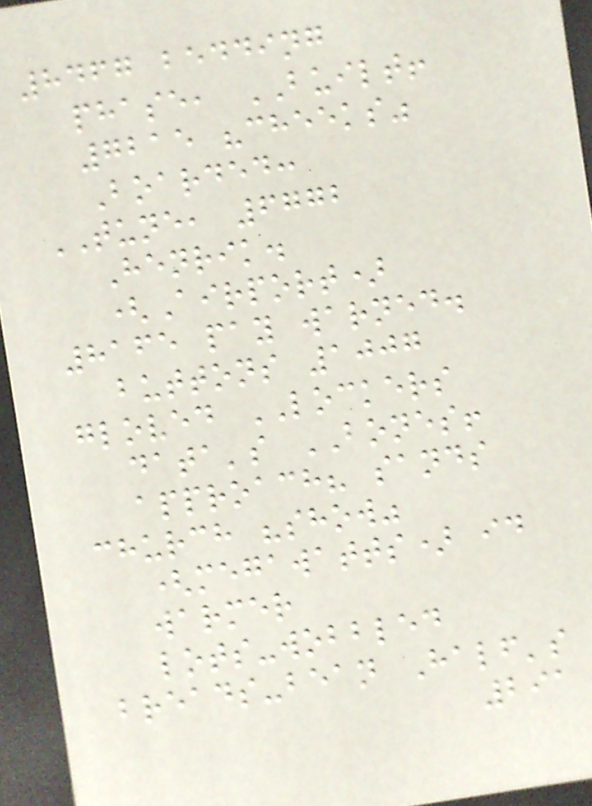8467 bedding
phase, BUILT!
7215 "cheeks"
Boarded:
TUNE, 6772
Henrik.
(Airport)
8165 pay warned.
buttons 1007
gloved LOCKERS
data's BONES!
approach? sands
church "show"
(megawatts) id
warmer
lots-wobbled
breads-bean Half's
291
